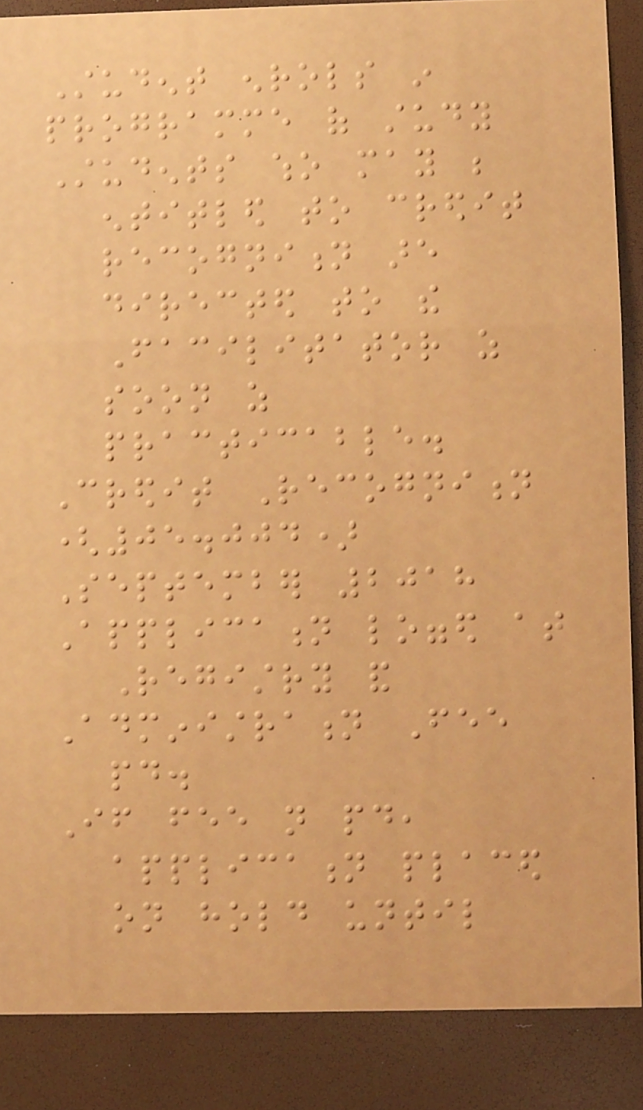Student enrols in
programme of study
Students who may be
entitled to credit
recognition are
directed to the
Facilitator as
soon as
practicable.
Credit Recognition
(05.004)
September 2018
Application logged at
Registry and
Administration Fee
paid.
If fee not paid,
application placed
on hold until
